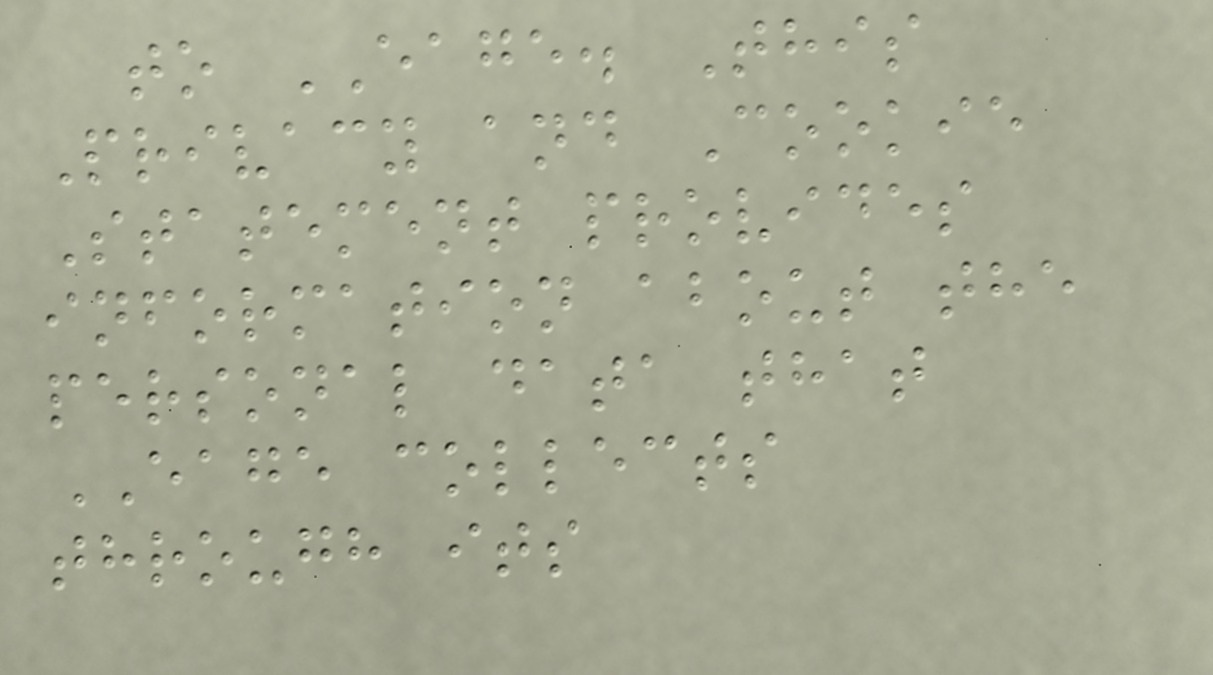to EAGE. This
Privacy and Cookie
Statement provides
information about the
personal data that
EAGE collects
through its
